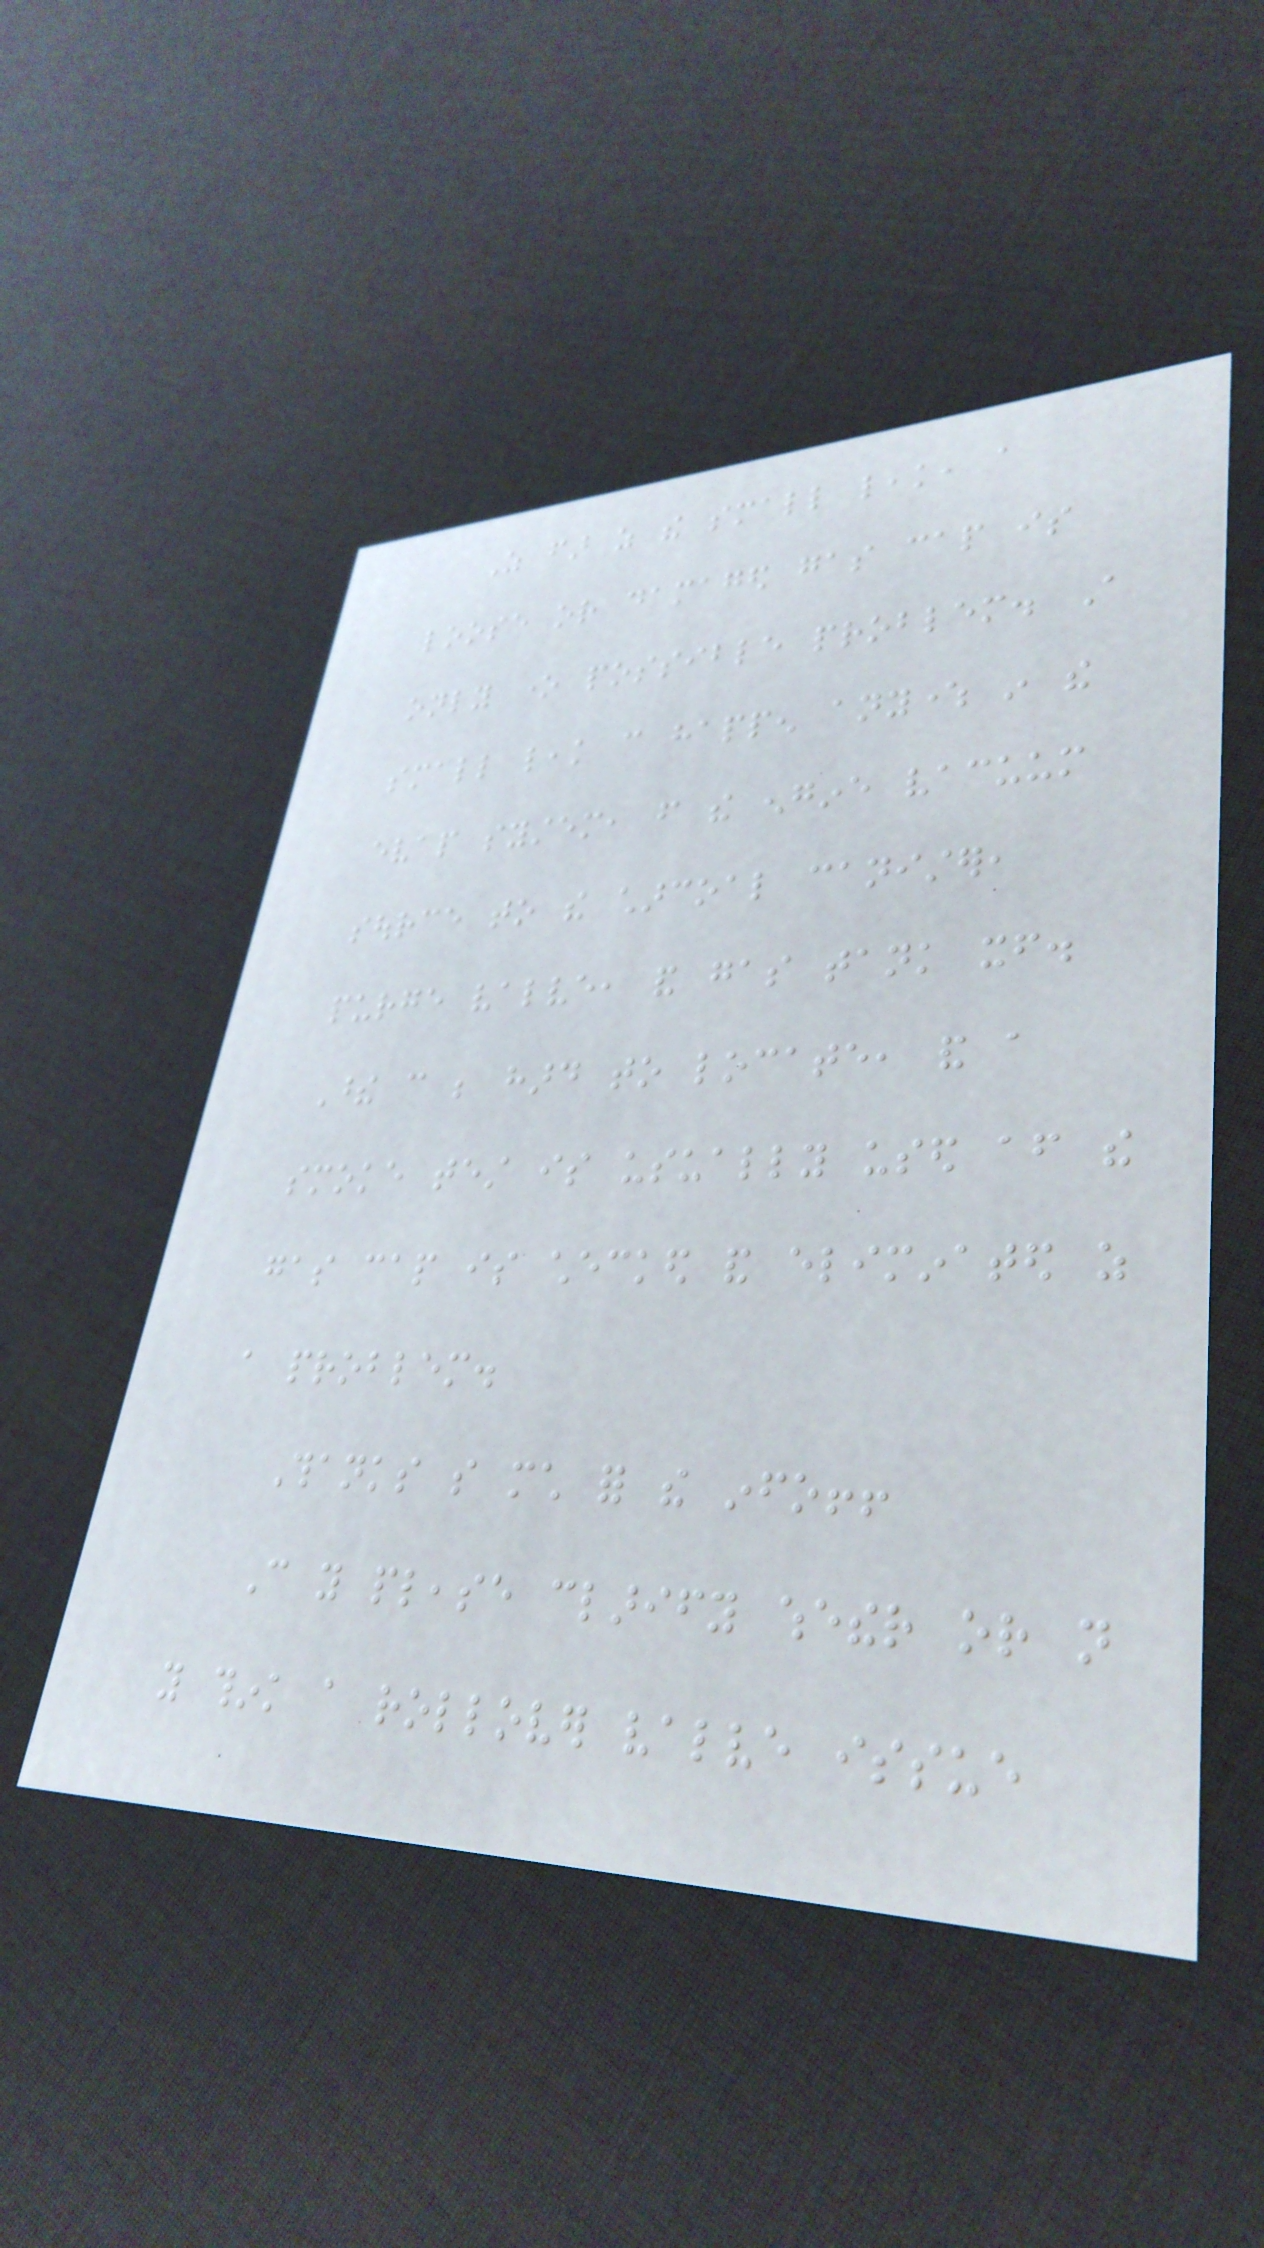As far as the small leak, a
loose or damaged gas cap is
only one possible problem. A
small leak can happen anywhere in the
evap system, from the engine vacuum
source to the charcoal canister,
purge valve, and gas tank itself.
These can be hard to locate, and a
smoke test is usually used after the
gas cap is checked and eliminated as
a problem.
Thanks so much for the info!!
Can you please clarify whether or not
you think a rollover valve issue
